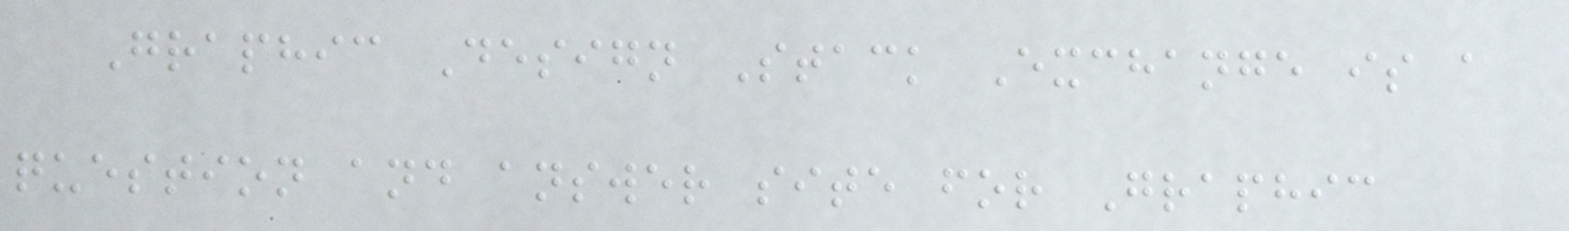Graphic Design Stack Exchange is a
question and answer site for Graphic
